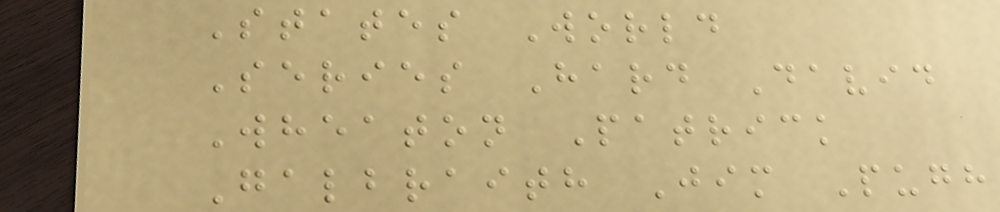States World
Series Hard David
Wheaton Patrick
Galbraith Jim Pugh
